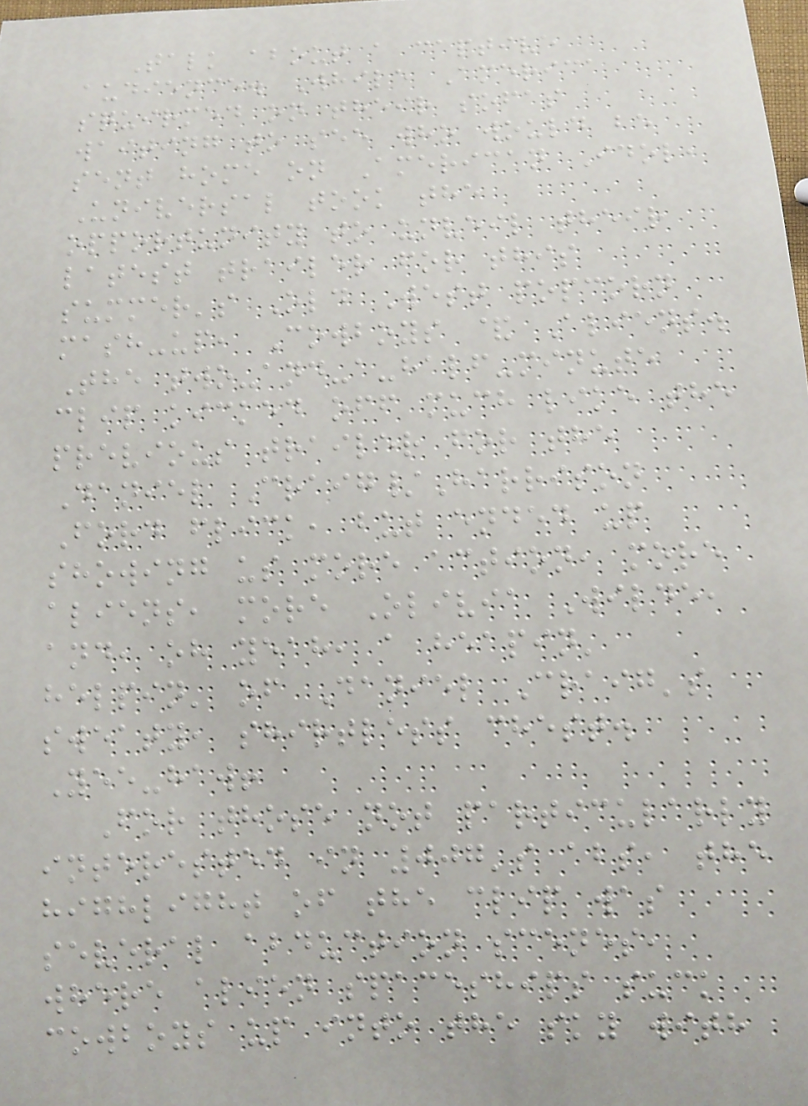Talk about a captive
audience. While America
squirmed on their sofas
waiting to see who would be
sent home on American Idol,
Universal took the
opportunity to unveil their
latest trailer for this
summer's Old West popcorn
mash-up, Cowboys & Aliens.
The two-and-a-half-minute
clip kicked off much like the
previous trailer for the
Daniel Craig/Harrison
Ford flick, but ended up
showing us more action, more
aliens, more Olivia Wilde,
and, oh yeah, a heapin'
helpin' of Daniel Craig's
sweaty, shirtless chest.
Yee-haw!
For those not particularly
interested in 007's abs, the
highlight of the clip was
several abduction scenes,
where alien spaceships suck
cowboys up into the sky with
